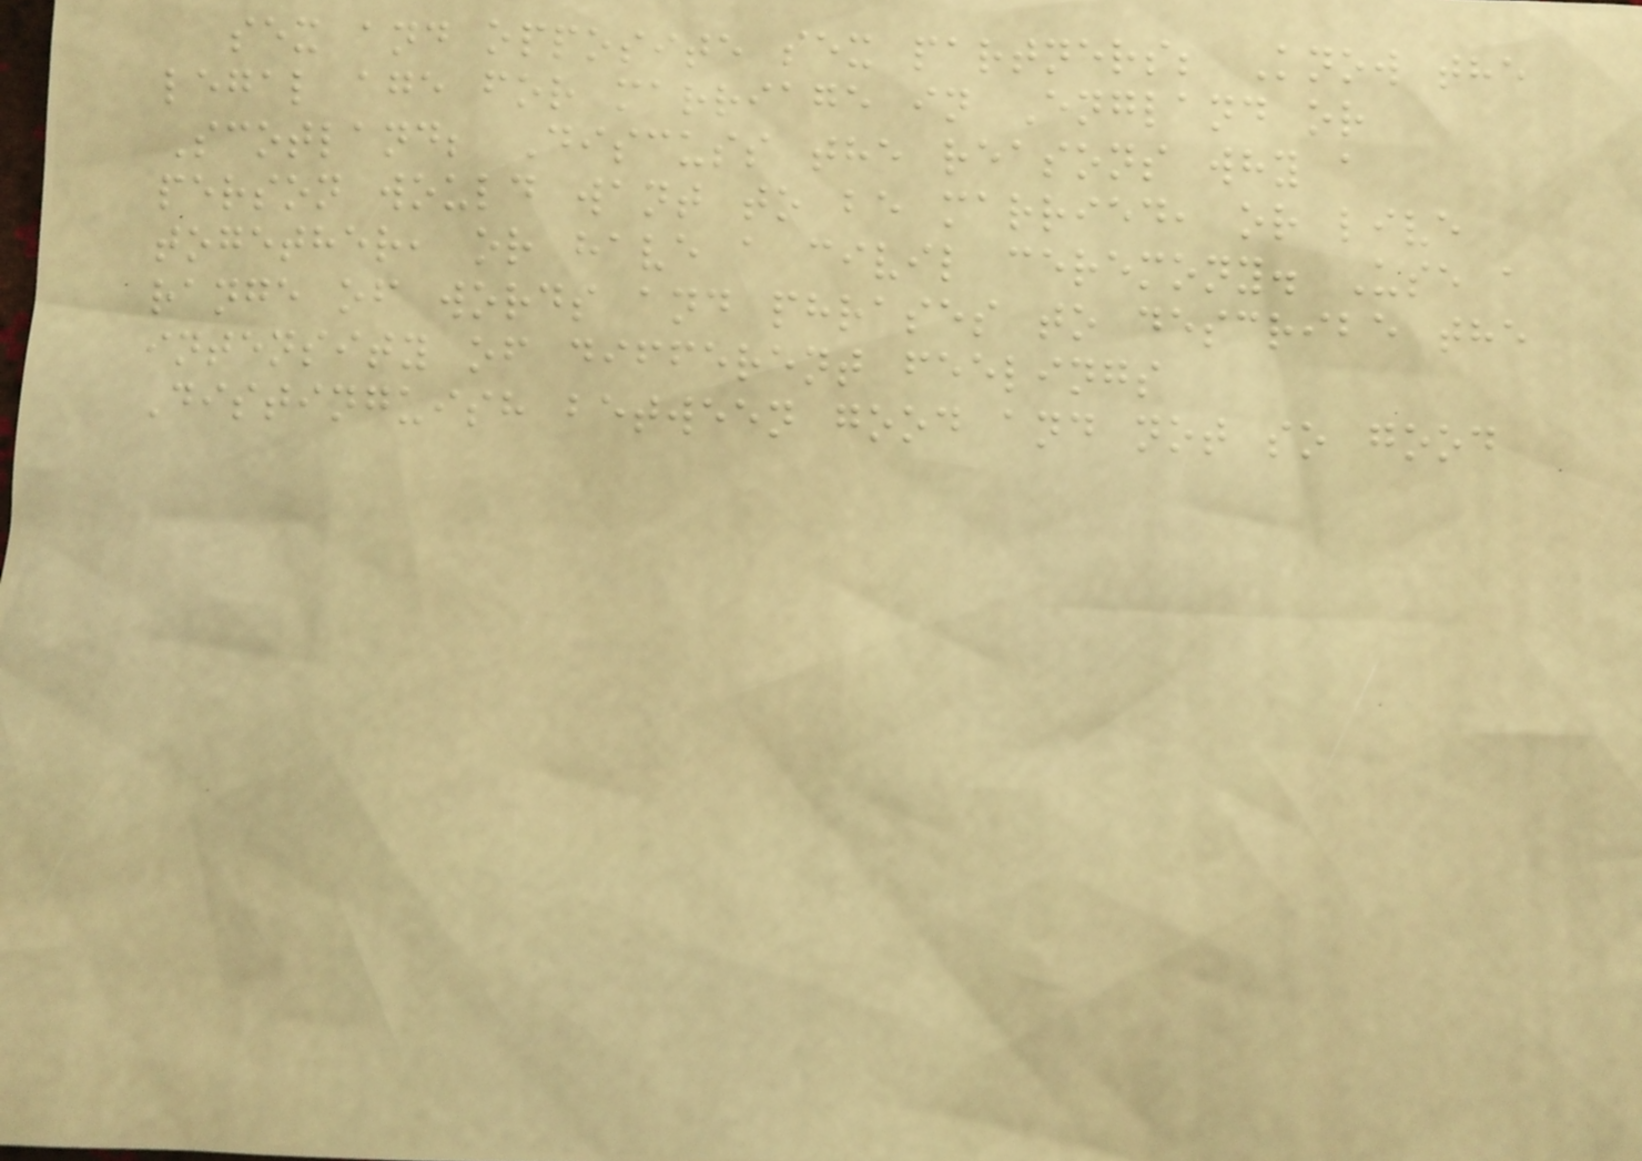sex and opposite sex partners; Know the
legal age for marriage in England or
Scotland; Discuss the reasons why a
person would want to be married, or live
together, or have a civil ceremony. Use a
range of words and phrases to describe the
intensity of different feelings
Distinguish between good and not so good
